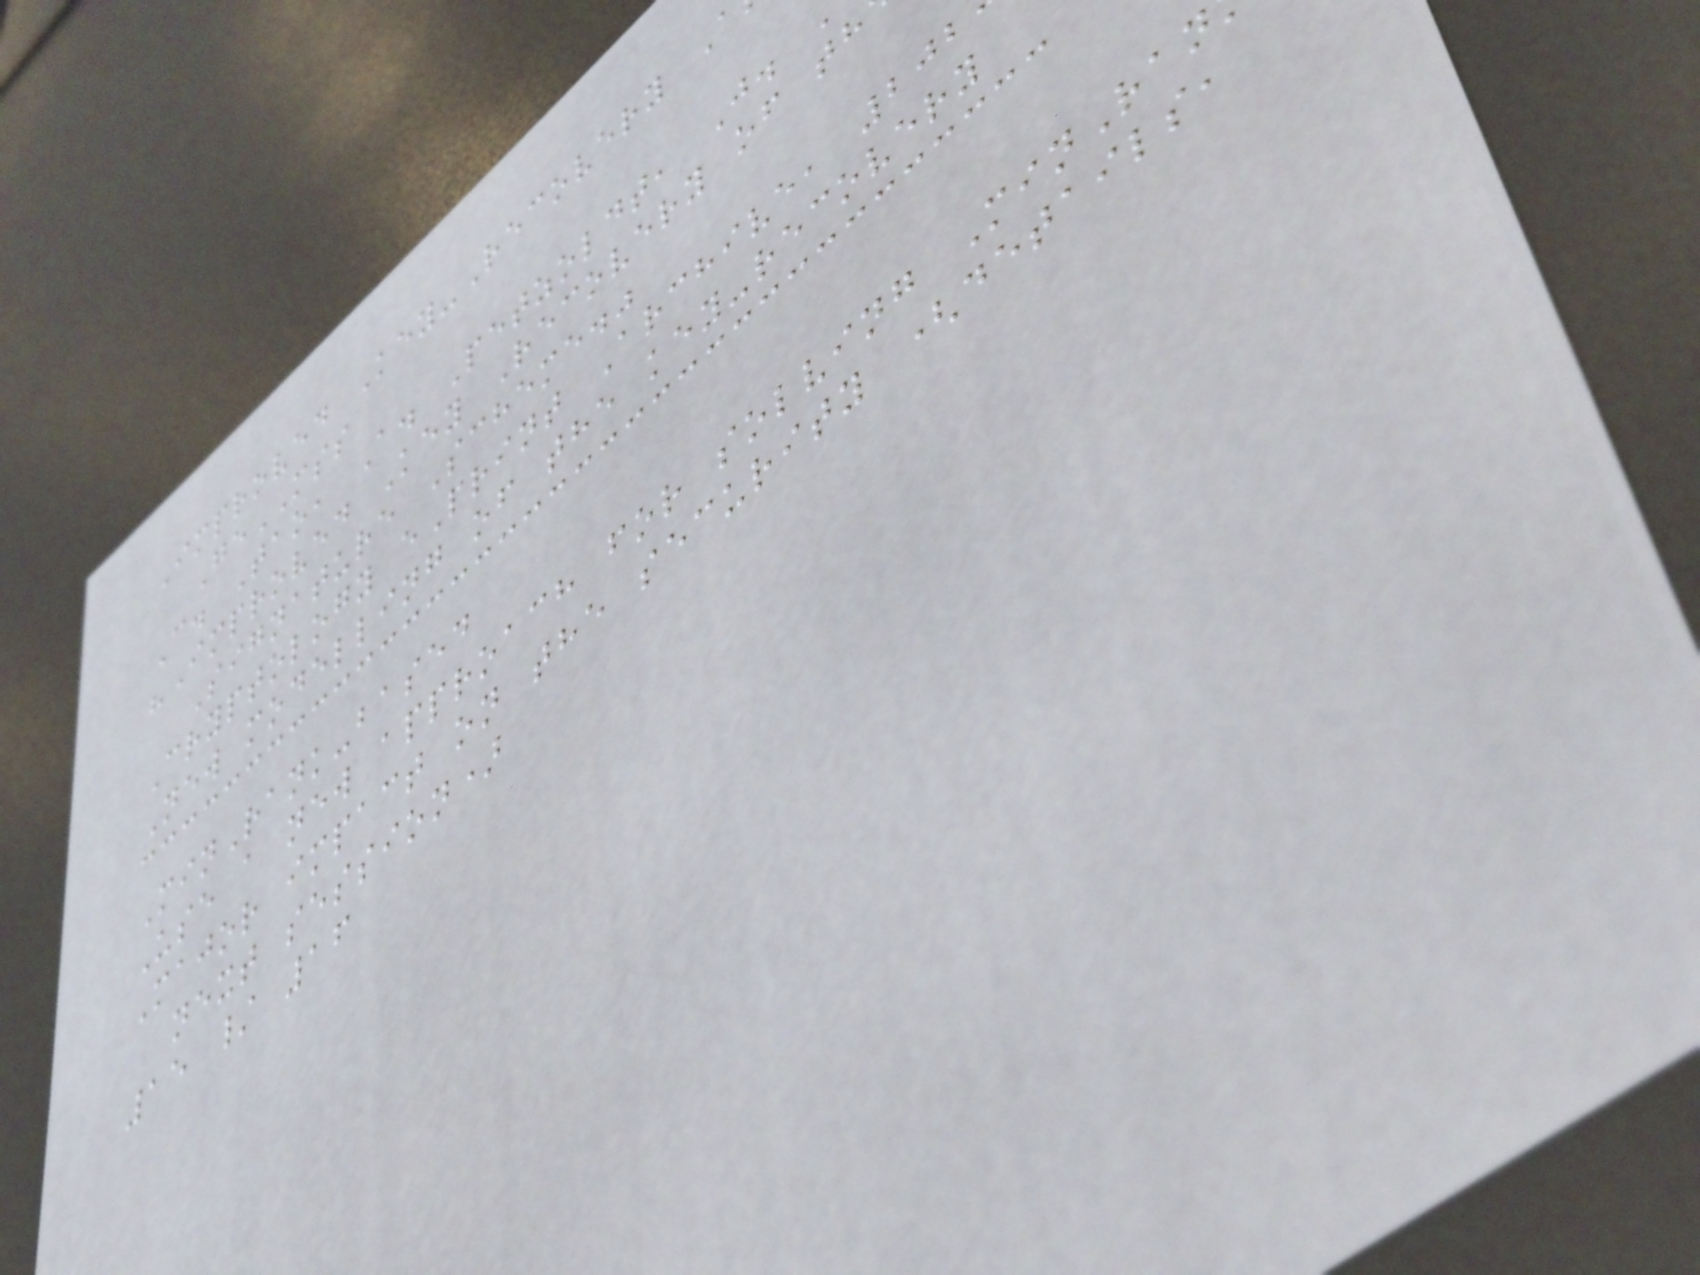Improved Key-Recovery A
GeMSS
C. Tao, A. Petzoldt, J.
"Improved Key Recovery of th
Signature Scheme."
Cryptology ePrint Archive, 202
New modelling of the key-recovery
MinRank-based
Use a new approach for solving MinRan
Major impact on the security (details,
next session)
15 / 16
